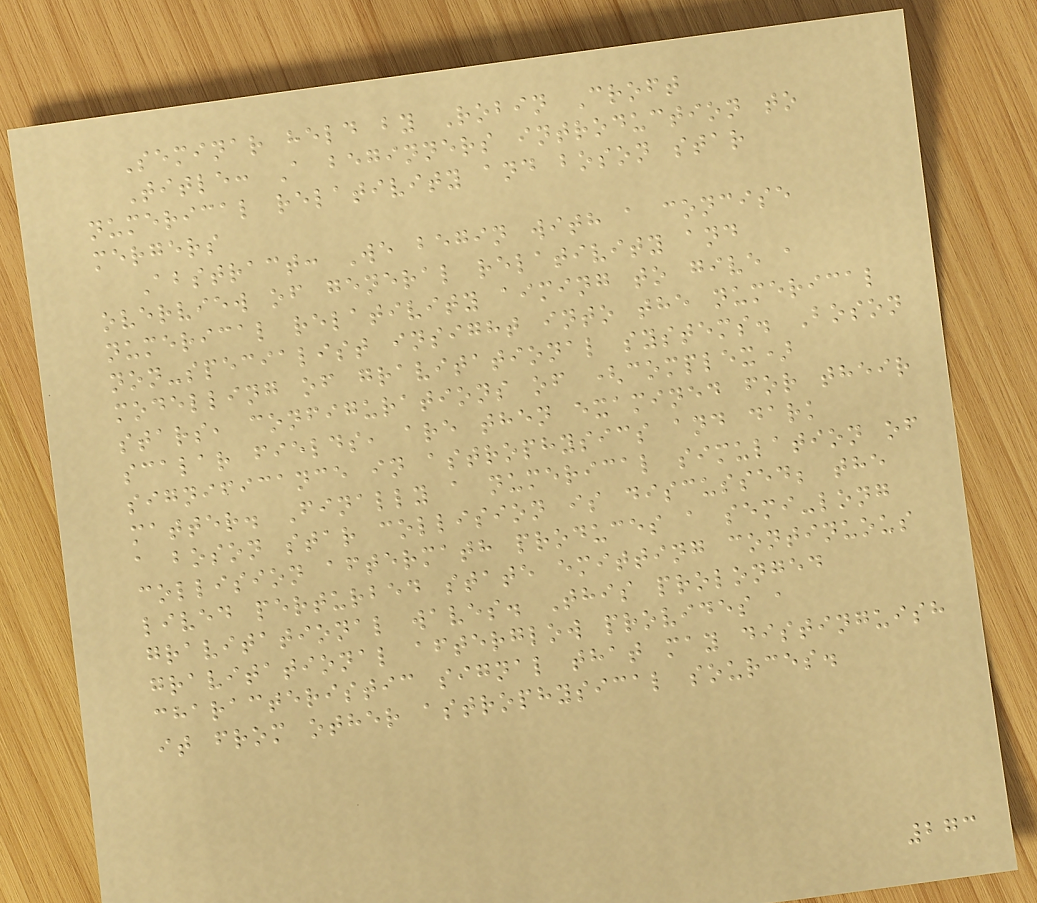Seminar held by Robin Croft
Title: A beginners introduction to
numerical relativity and boson star
mergers
Abstract: We begin with a concise
overview of general relativity and
numerical relativity aiming to give a
non-specialist insight into the numerical
modelling of gravitational systems. Boson
stars, configurations of (complex)
scalar fields, are then examined for their
significance in astrophysics and dark
matter. Finally a numerical simulation of
a boson star collision is discussed; the
collision aftermath produces a semi-long
lived perturbed state emitting continuous
gravitational waves. This prolonged
gravitational afterglow provides a
characteristic signal that may distinguish
it from other astrophysical sources.
273
